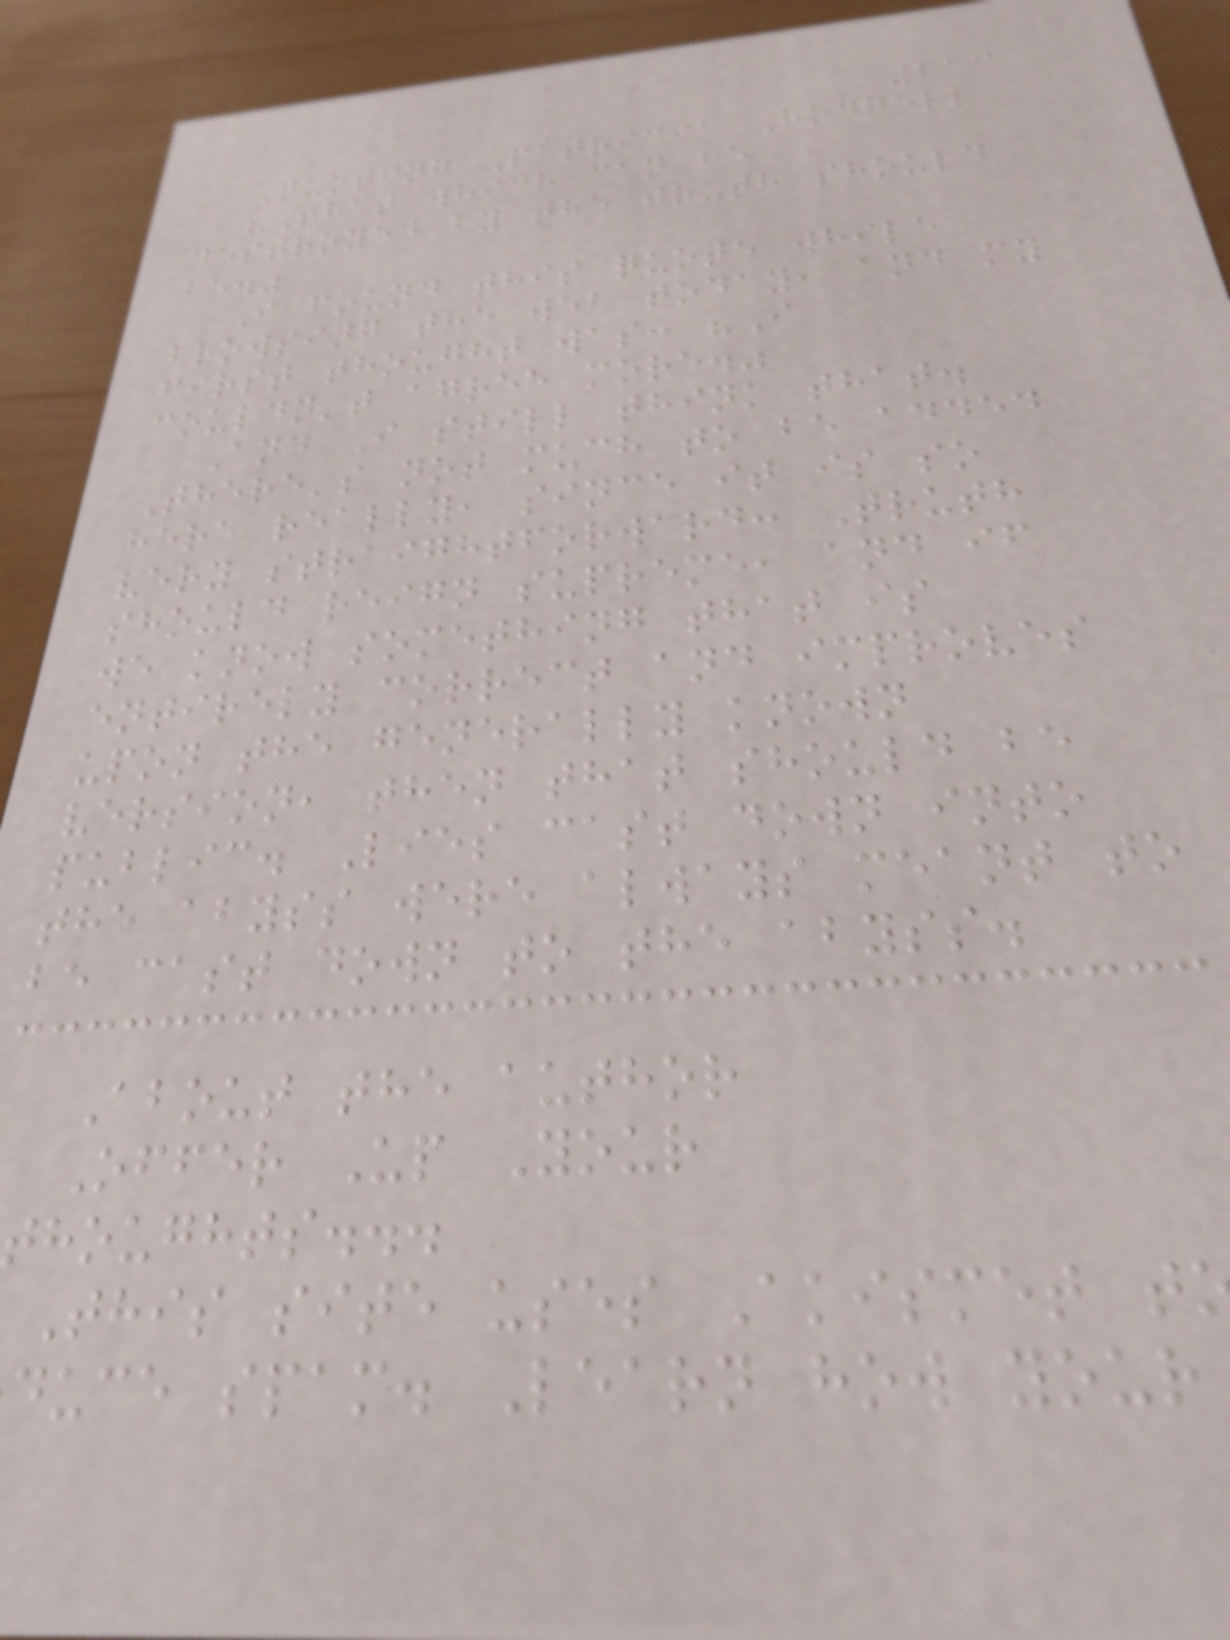213
Quoting Patricia Hodgell
"That which can be
destroyed by the truth should
be."
I found this quote while
browsing the web today, and my
first thought was: "I
couldn't agree more."
And I still think that.
There's not much to be added
here really, since it is so
very straightforward: Truth
should reign supreme, and if
we know something that is
entirely correct and improves
upon the generally known
version, then that should be
public. Lies cast down into
the abyss were always meant to
be cast down to the abyss.
About the author
Offer Up Your
thoughts...
This site uses Akismet t
duce spam. Learn how your
